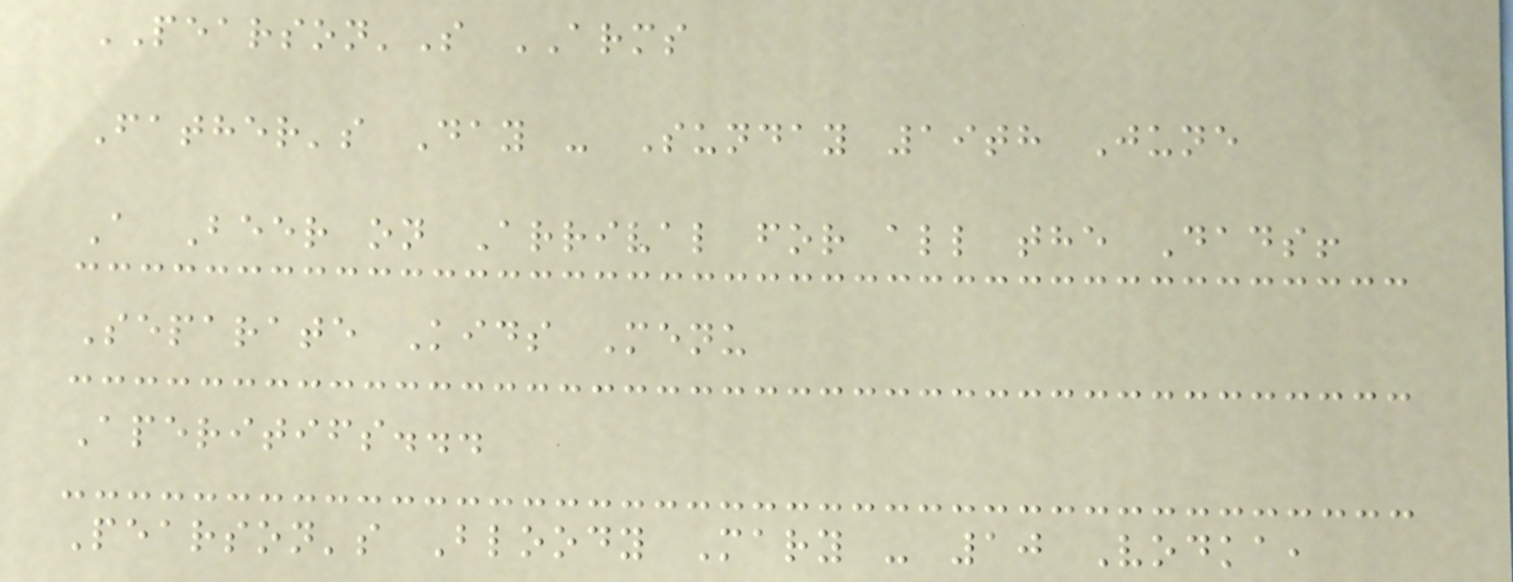PEARSON'S ARMS
Father's Day - Sunday 19th June
A Beer on Arrival for all the Dads!
Separate Kids Menu
Aperitifs...
Pearson's Bloody Mary - 10 Vodka,
